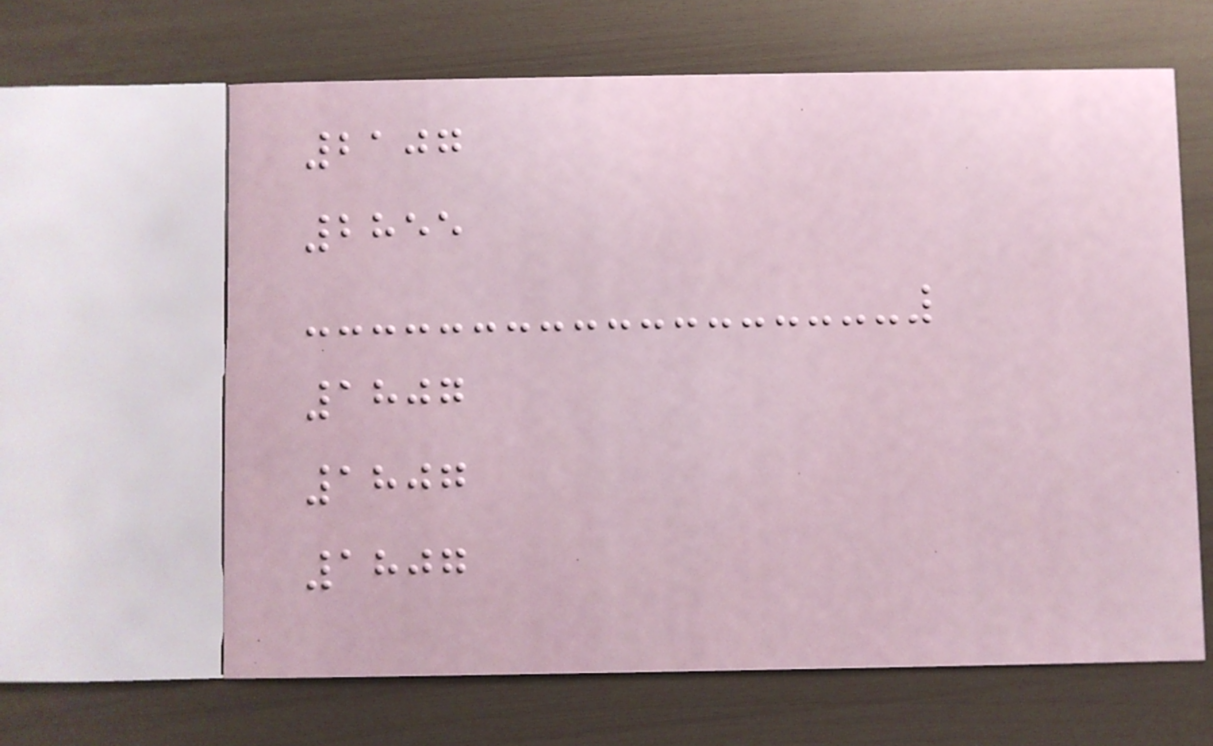2107
2855
1807
1807
1807
